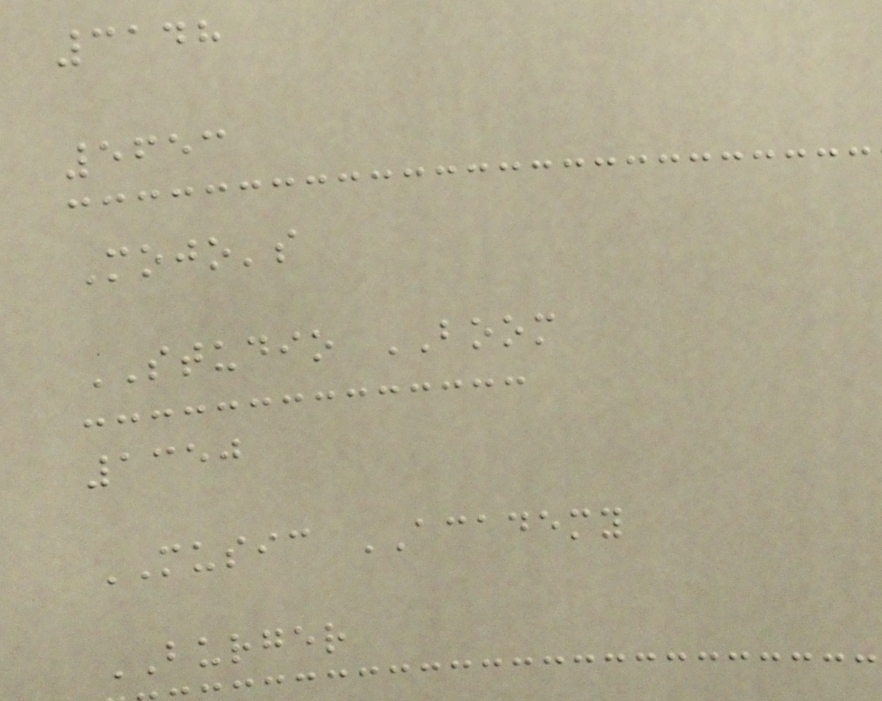3148
5653
Mojo's
STUDIO BOOM
1350
MUSIC ACADEMY
BURGER
